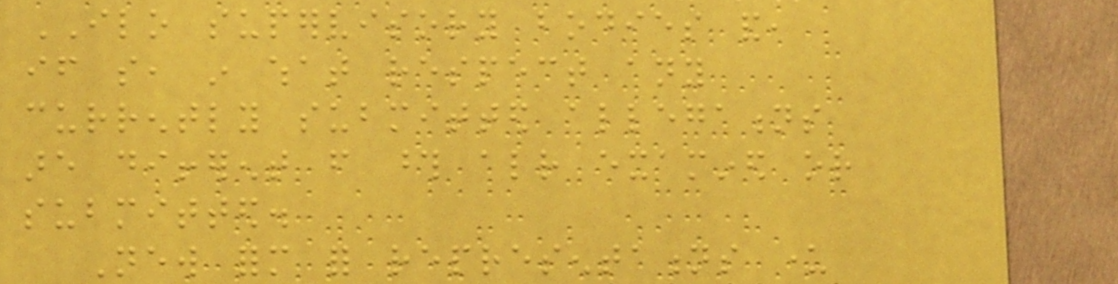ILO supervisory bodies and,
if so, in what respect any
currently submitted allegations
are different from those already examined or
submitted.
New form for representations under
